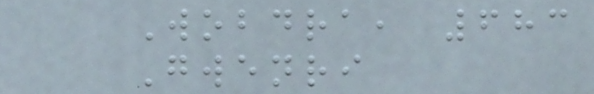Wobdra, 683
Gwenri
